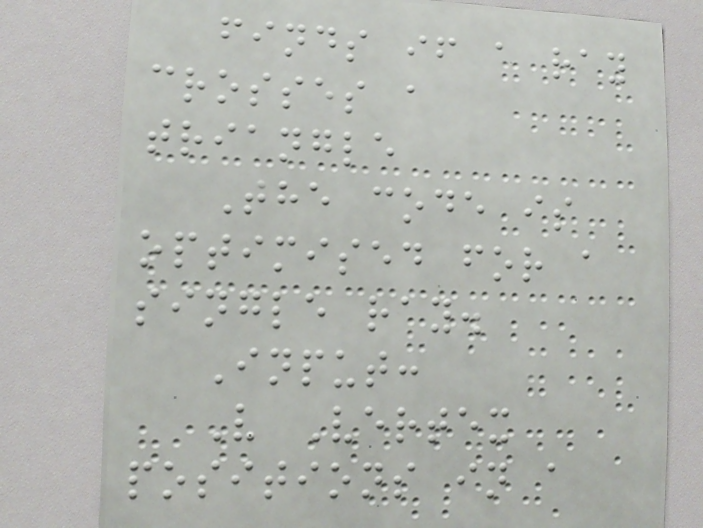finds if a ray
crosses a
triangle
The code is
optimised for a
single ray.
Input:
V Vertex
positions in a
